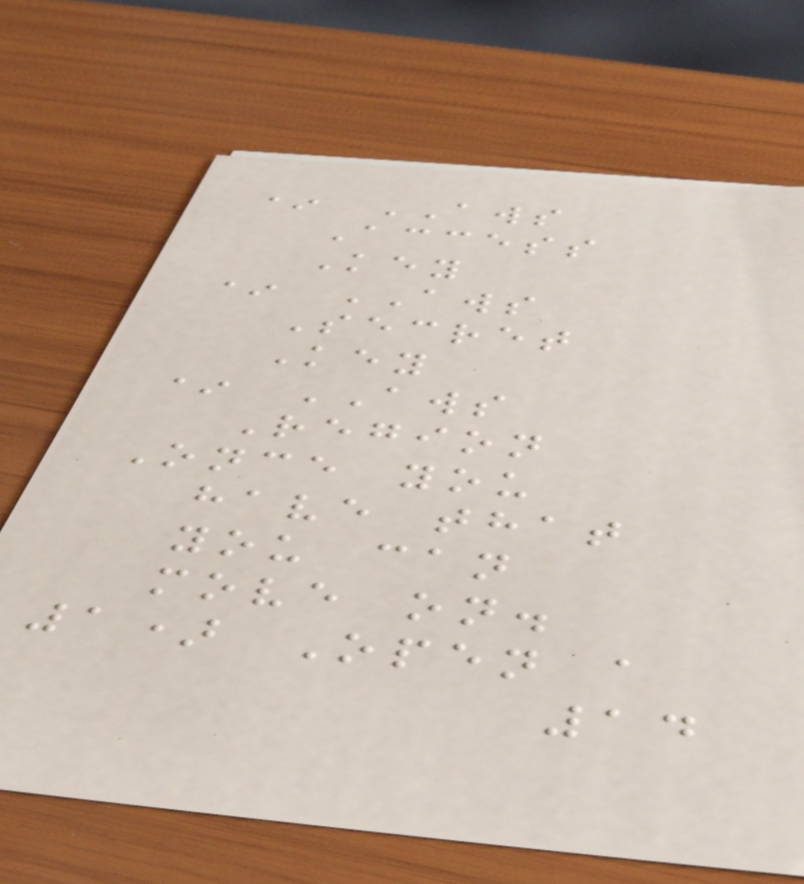* AWS
Access
Key
* AWS
Secret
Key
* AWS
Region
Once you
have that
you can
move on.
1) Open a
14
